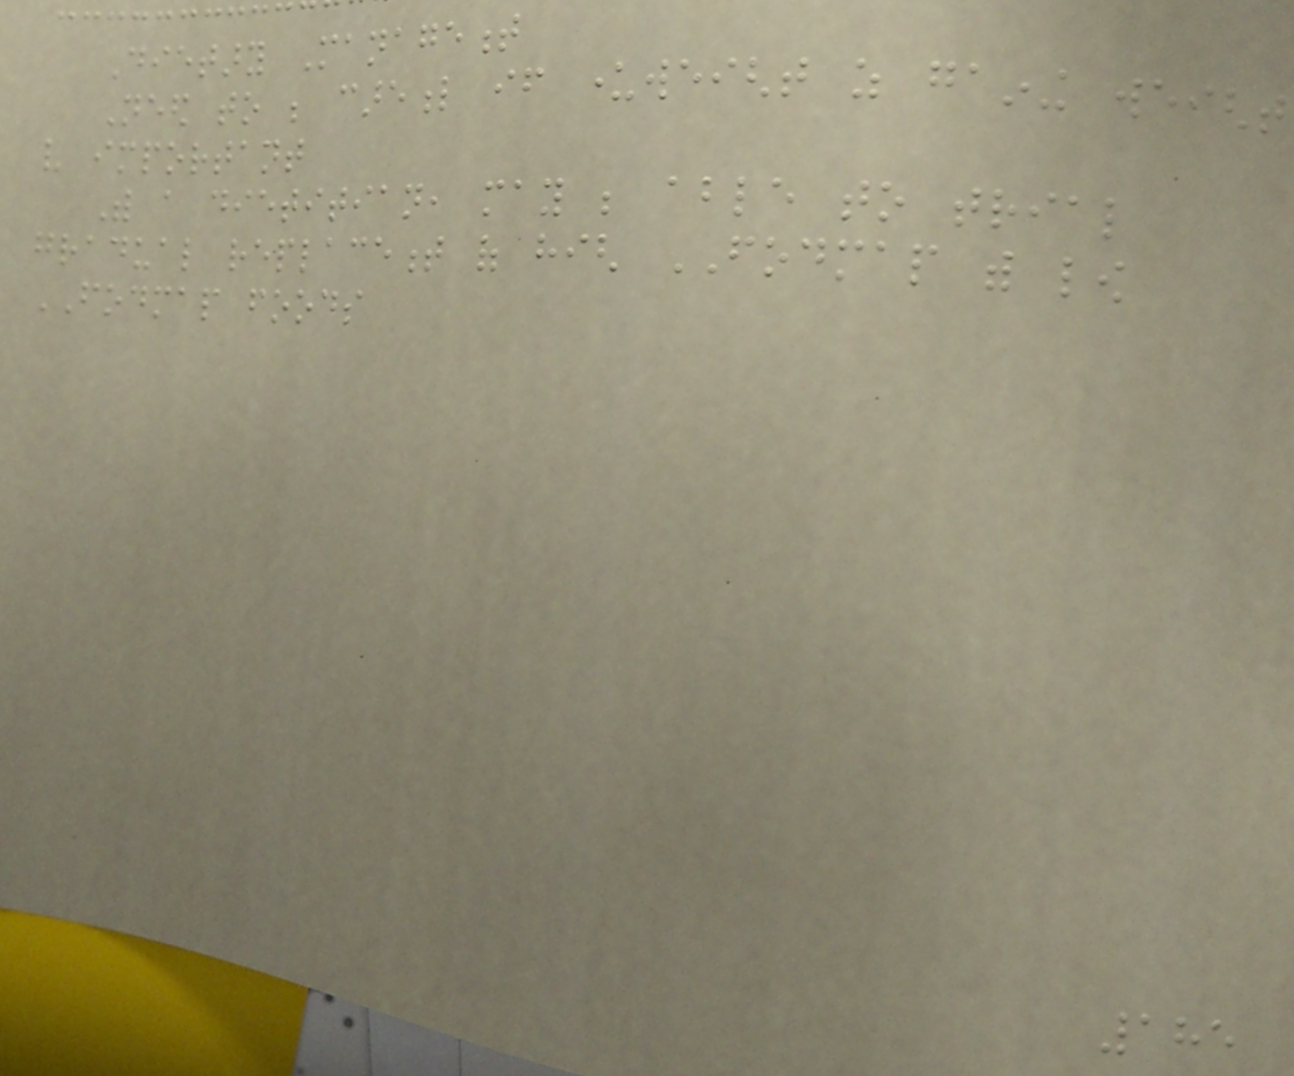Dietary Management
Need to be careful if underweight as gaining weight
very important
With a dietitian, may be able to trial
gradual replacement of high FODMAP with low
FODMAP foods
185
